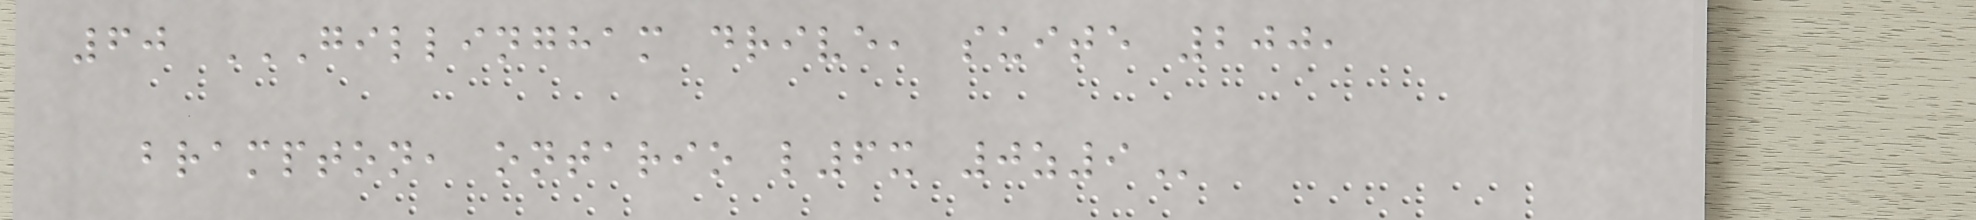60 GILLINGHAM DRIVE, SUITE 200,
BRAMPTON, ONTARIO L6X 0Z9
